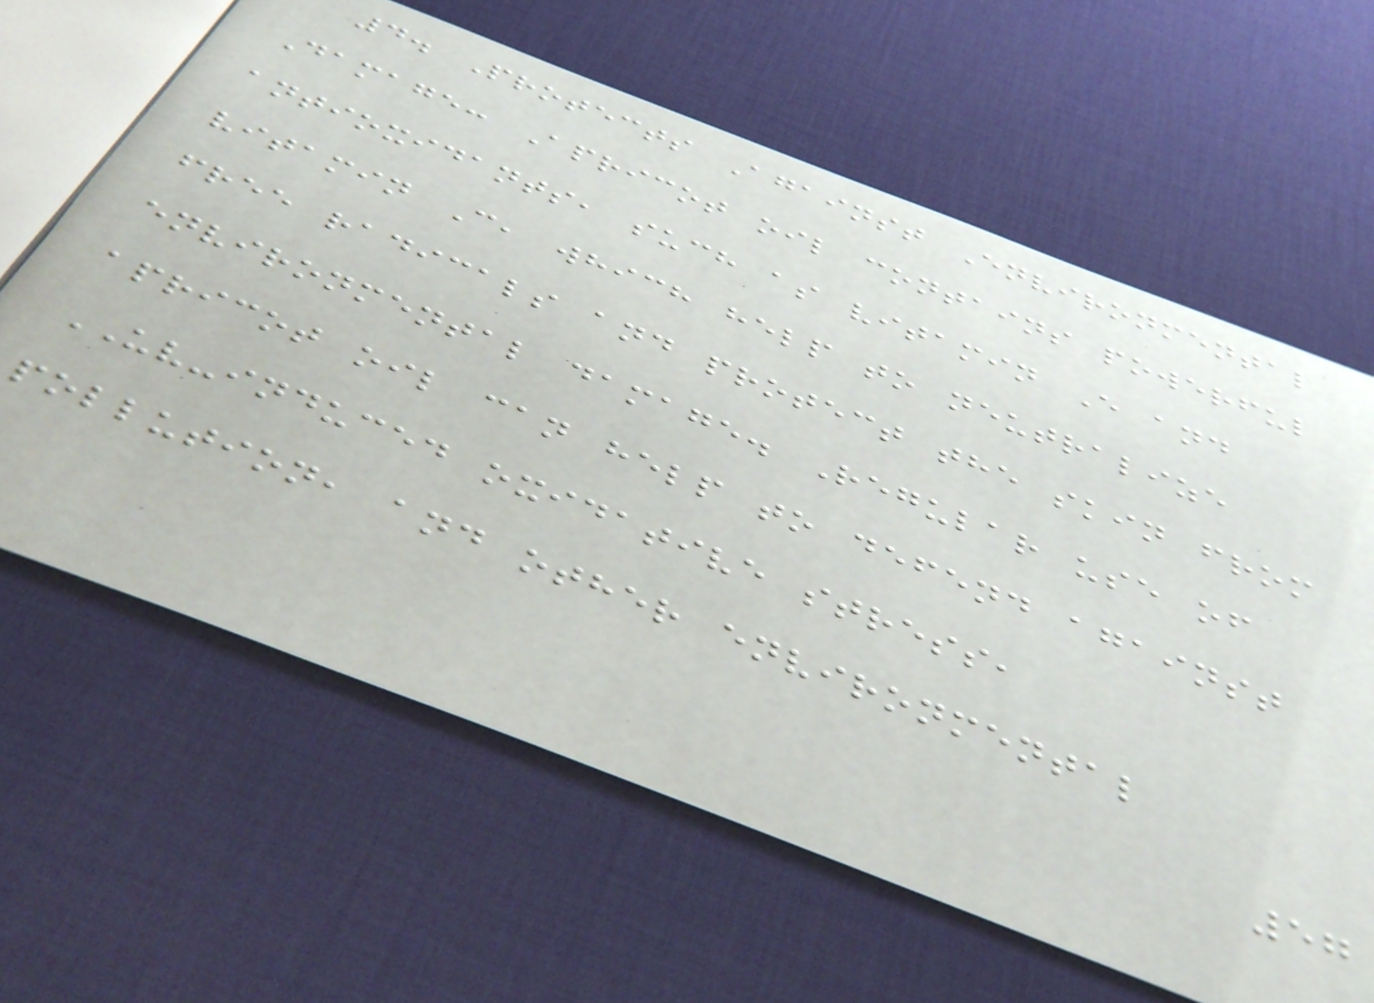4. Protects Against Environmental
Damage: Apricot oil contains powerful
antioxidants, such as vitamin E and
vitamin C, which help to neutralize
free radicals and protect the skin from
environmental damage. Regular use of
apricot oil can help to defend against
UV-induced oxidative stress,
pollution, and other environmental
57
